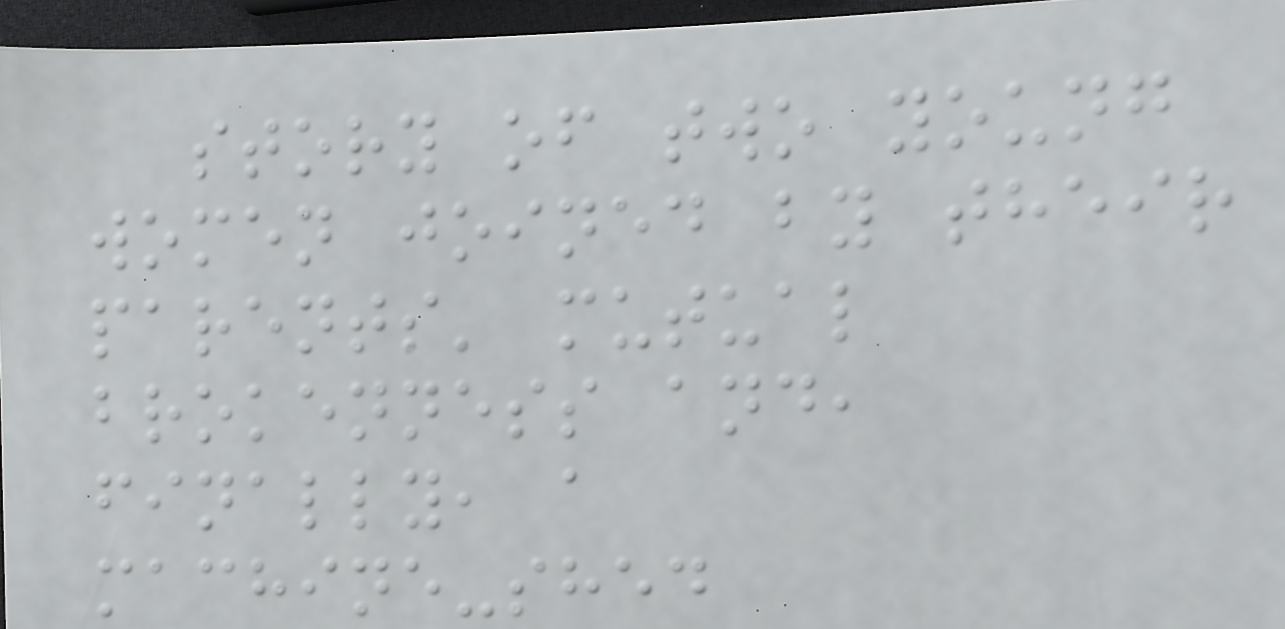story of two young
women joined by their
parents' mutual
brokenness and,
finally, a
machine-shed
